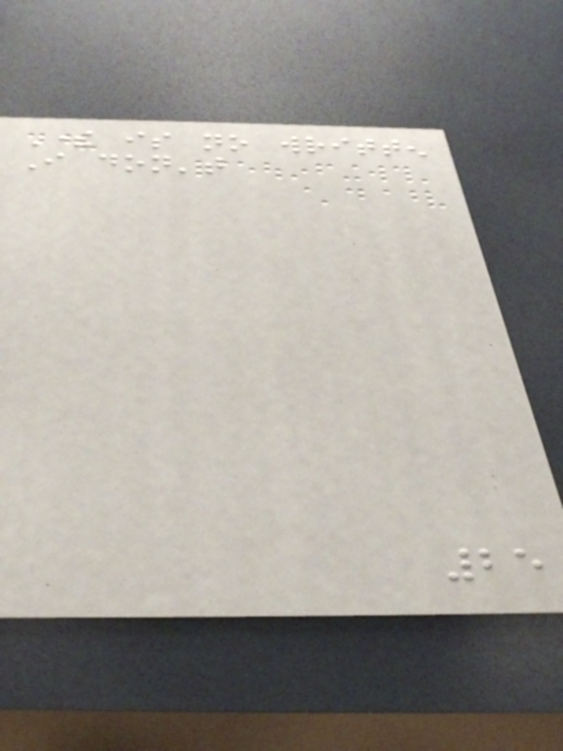There is no written
I don't
25
